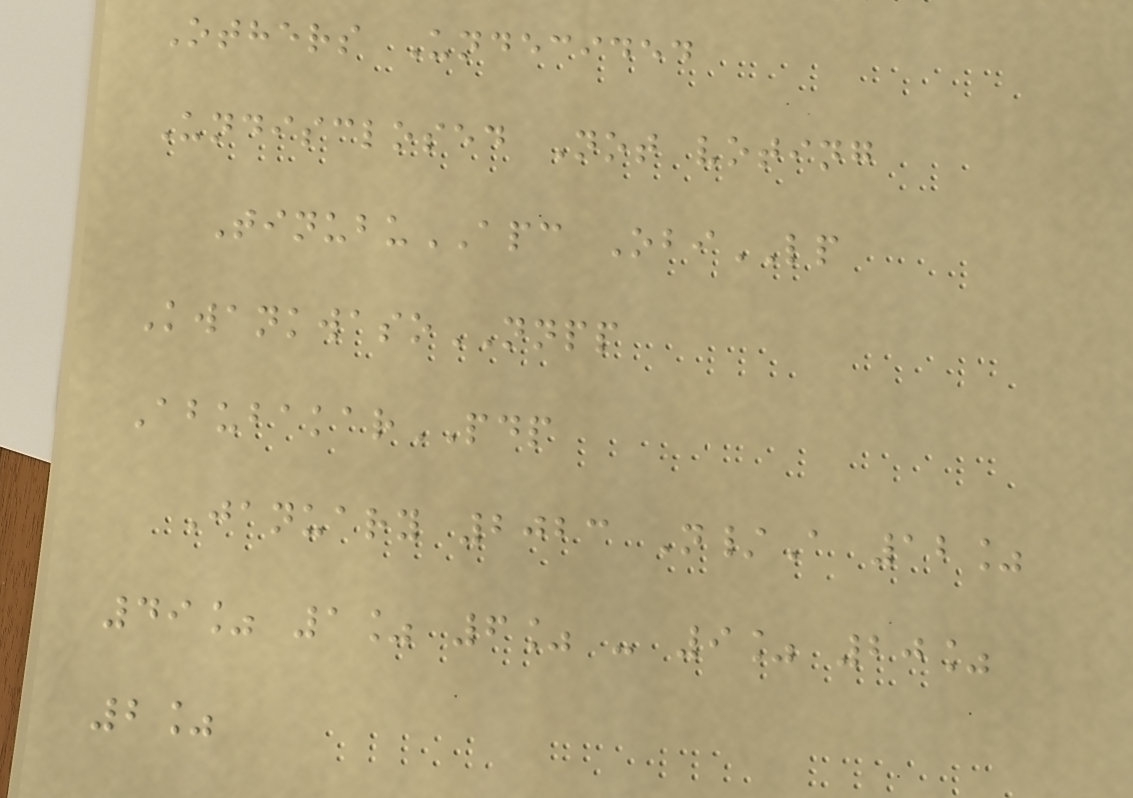Others Undecided
Undisclosed Not voting
TinubuAPC ObiLP
KwankwasoNNPP
AbubakarPDP
January 2023 N/A 12%
49% 1% 6% - 9% 20%
2%
